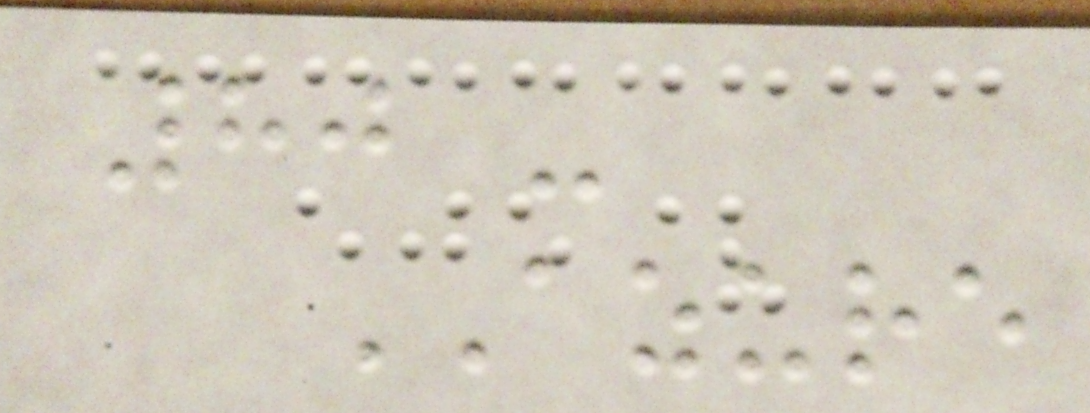80 -
AZURE
